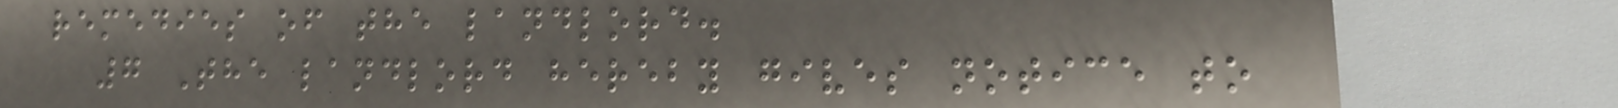remedies of the landlord.
7 The landlord hereby gives notice to
